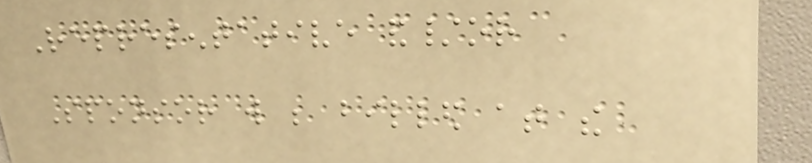Representative and/or
Sponsor will be billed at the
